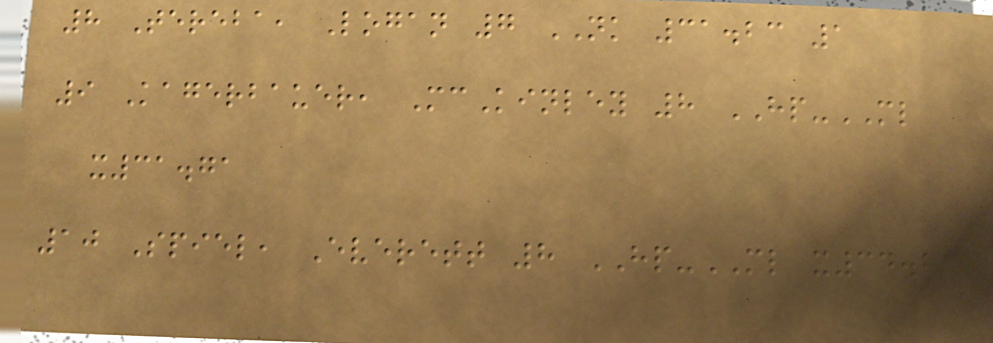8 Tereba, Logan 7 NK 31.23 1
9 Kagerbauer, McKinley 8 HP-ML
x31.71
10 Spiel, Everett 8 HP-ML x34.23
